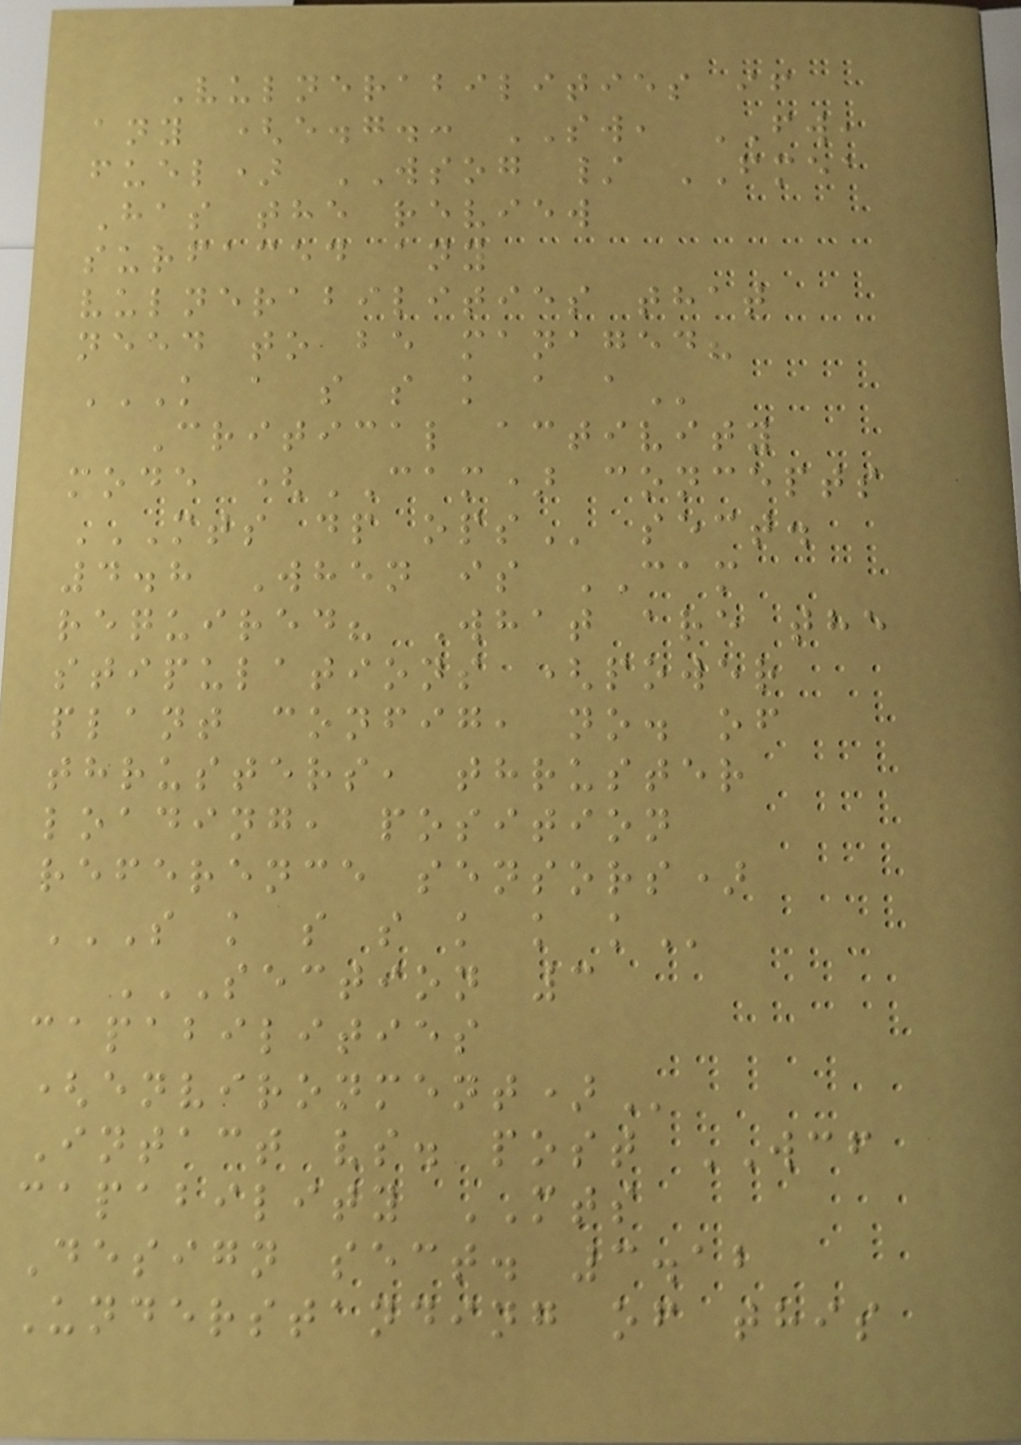Vulnerabilities if
any (e.g.: SW, FW,
fuel) WSOG / FMEA
Has the review
surfaced any
vulnerabilities that
need to be managed?
K A S S K A A
Critical activity
mode (CAM) concepts
MTS DP OPS sect.
4.8 When is CAM
required? What are the
stipulations (power
plant config, no. of
thrusters, thruster
loading, position
reference sensors)
S K S S K K K
SECTION 3
CAPABILITIES
(ENVIRONMENT)
Intact vs. post WCF
capability MTS
Design sect. 3.12
Understanding of this
